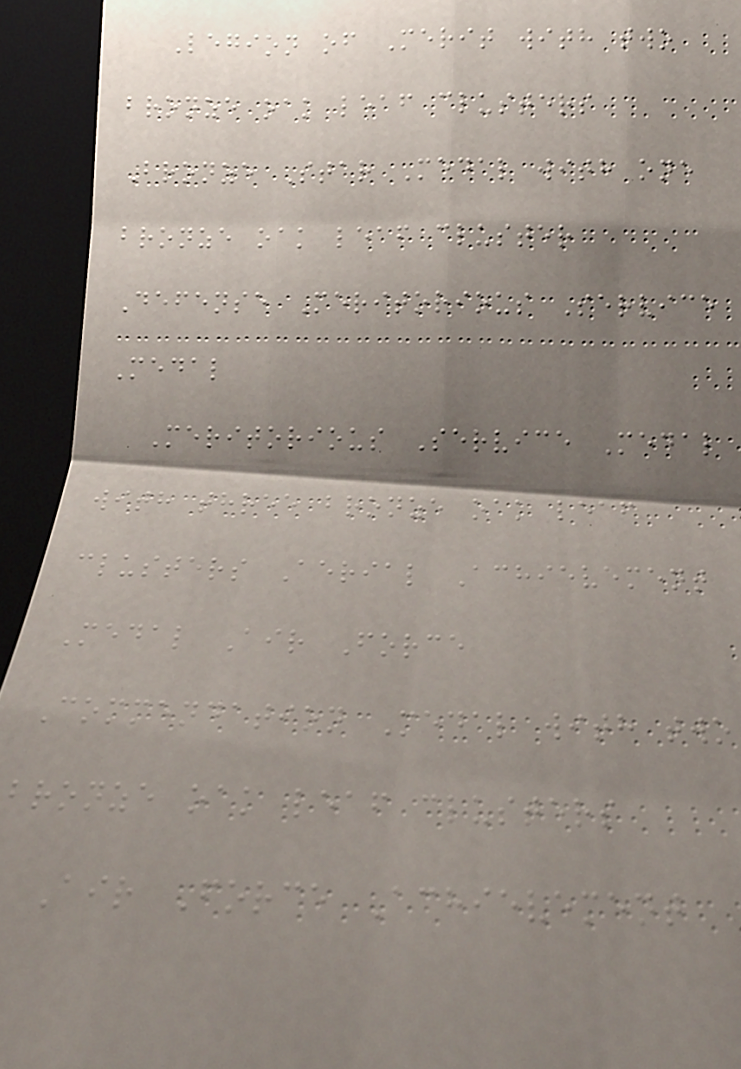Legion of Merit with two
bronze oak leaf clusters
Bronze Star Medal with one
bronze oak leaf cluster
Defense Meritorious Service
Medal
Meritorious Service Medal
with three bronze oak leaf
clusters Aerial Achievement
Medal Air Force
Commendation Medal with two
bronze oak leaf clusters
Air Force Achievement
